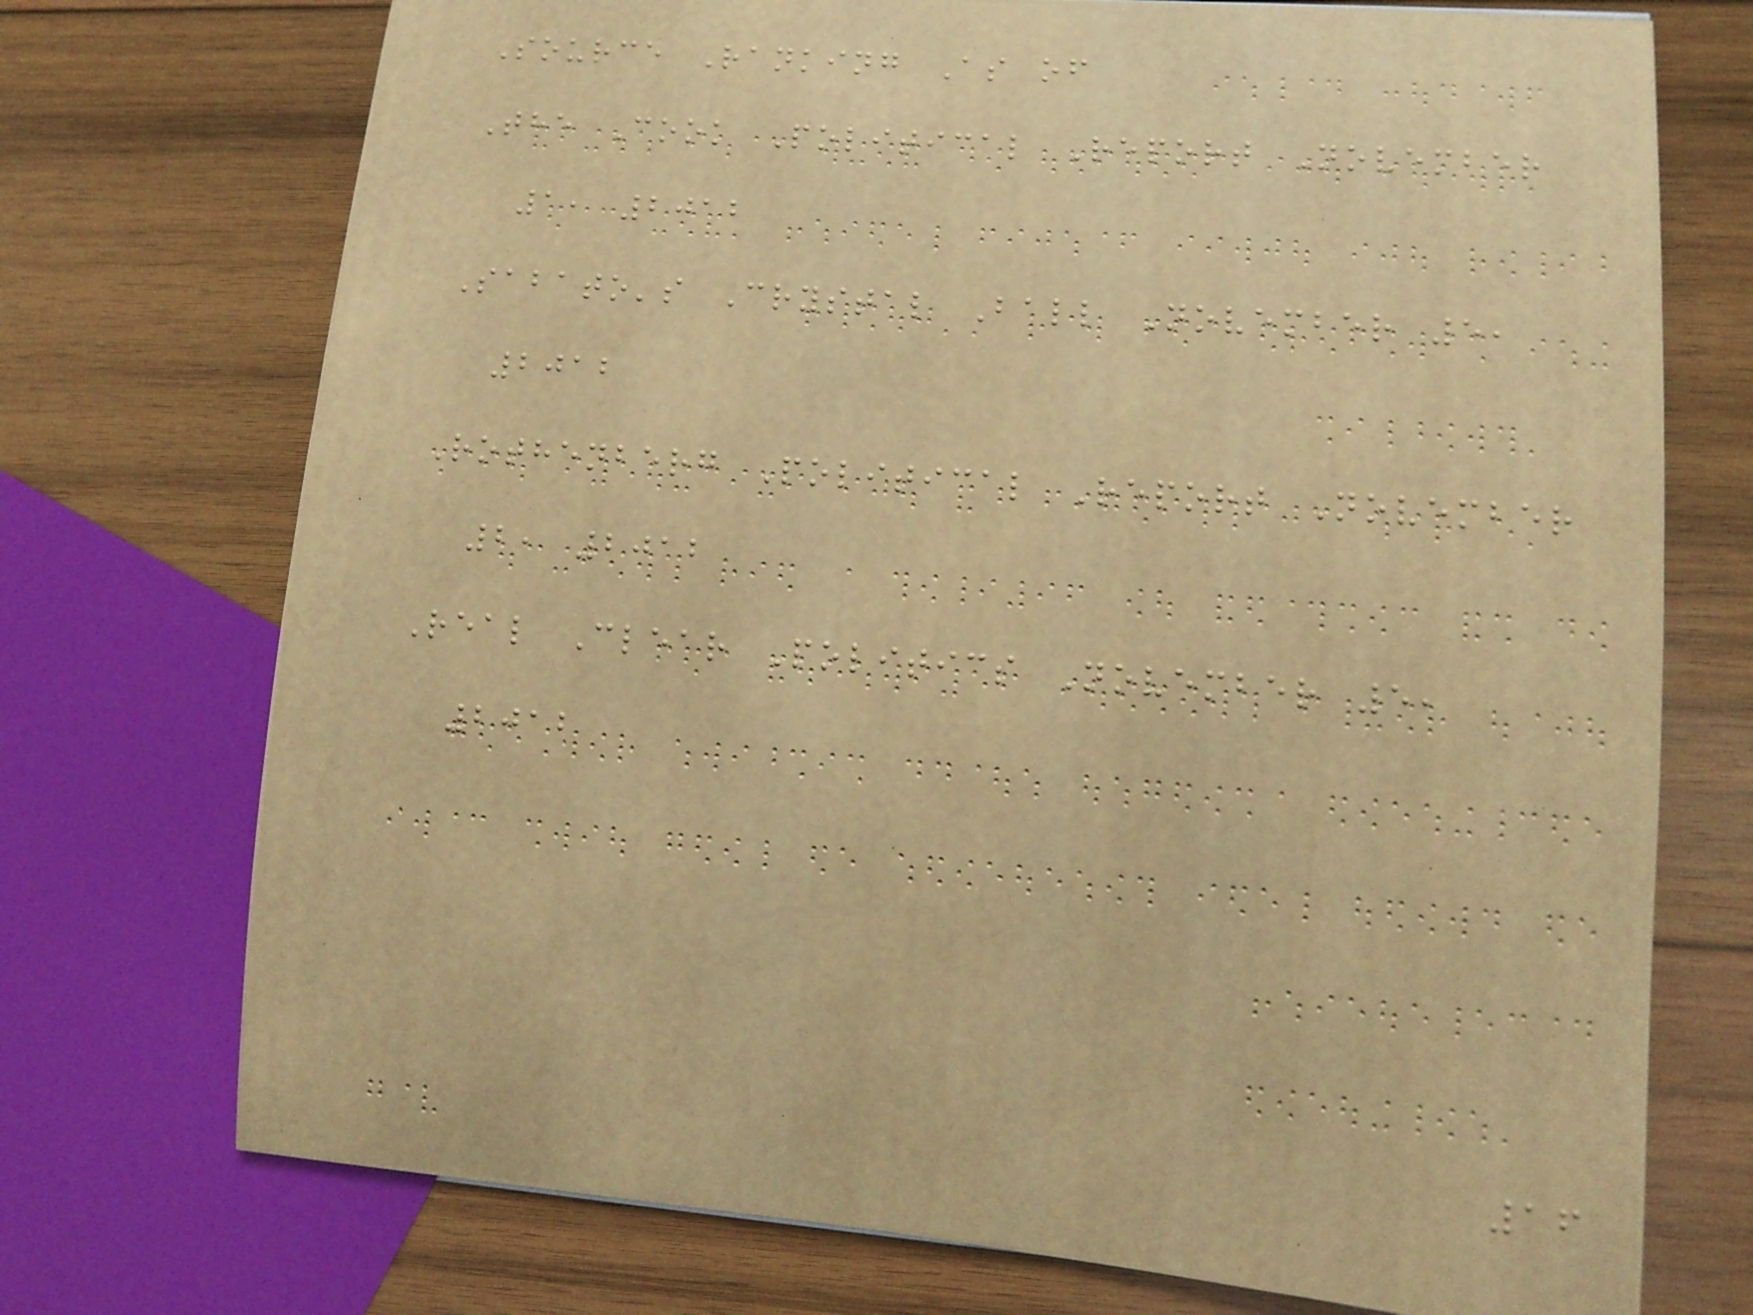Source Ranking As of
The Cook Political Report November
1, 2012
Sabato's Crystal Ball November 5,
2012
Rothenberg Political Report November
2, 2012
Real Clear Politics November 5,
2012
16
